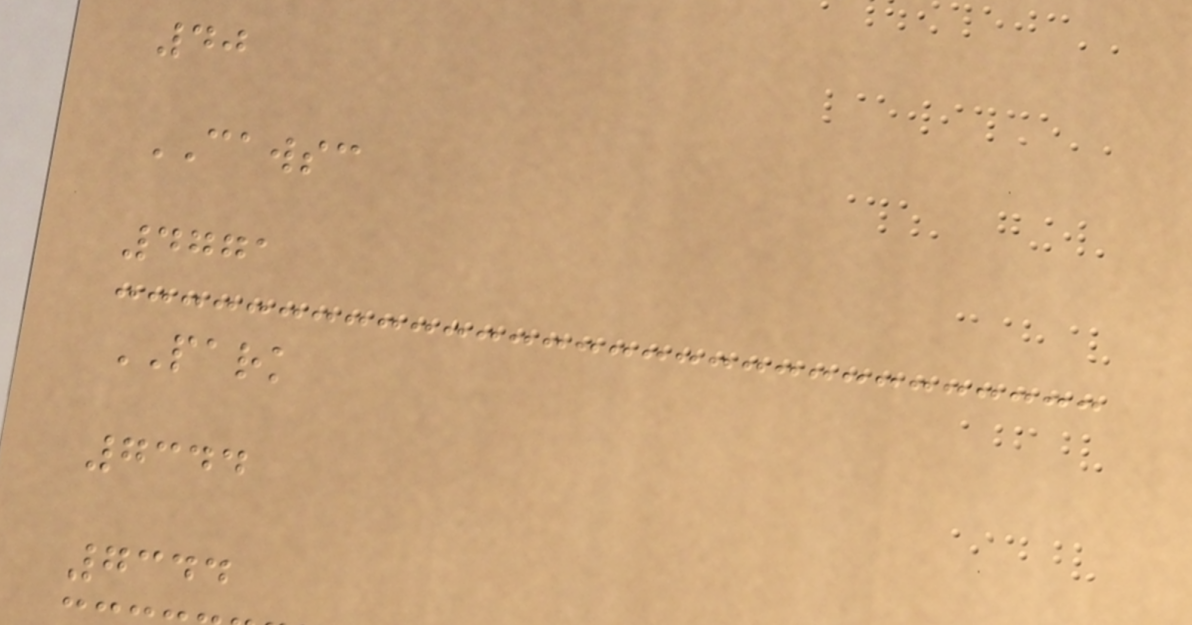40
CAWSC
4771
PARK
7344
7344
